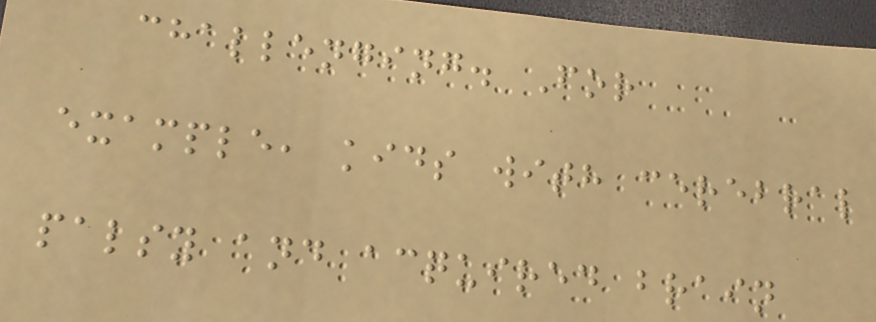challenging. For
example, kids with cerebral
palsy and acquired brain
